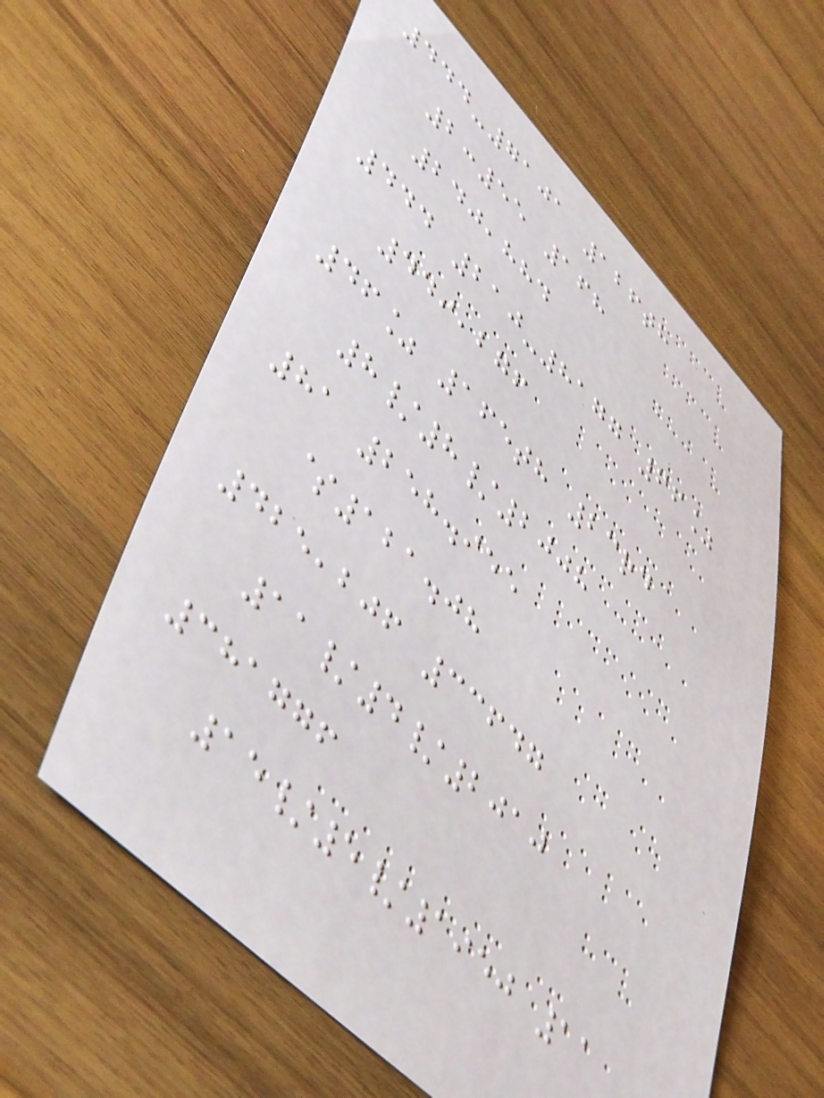444-7101 126th
2:55 168
240,884
444 210-8177 66%
449,276
46% 165th 23rd
8/8/2008
81 258.955
$121.08
425,206 33647
11/4/2010
381776
15/5/1950 11
